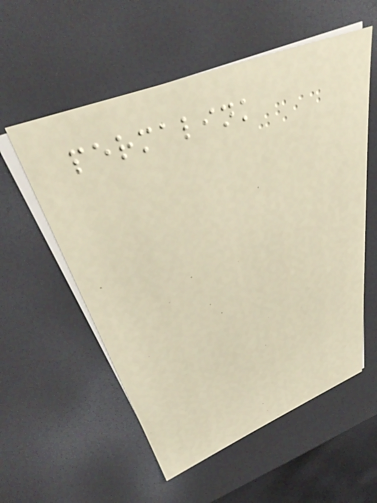permalink
